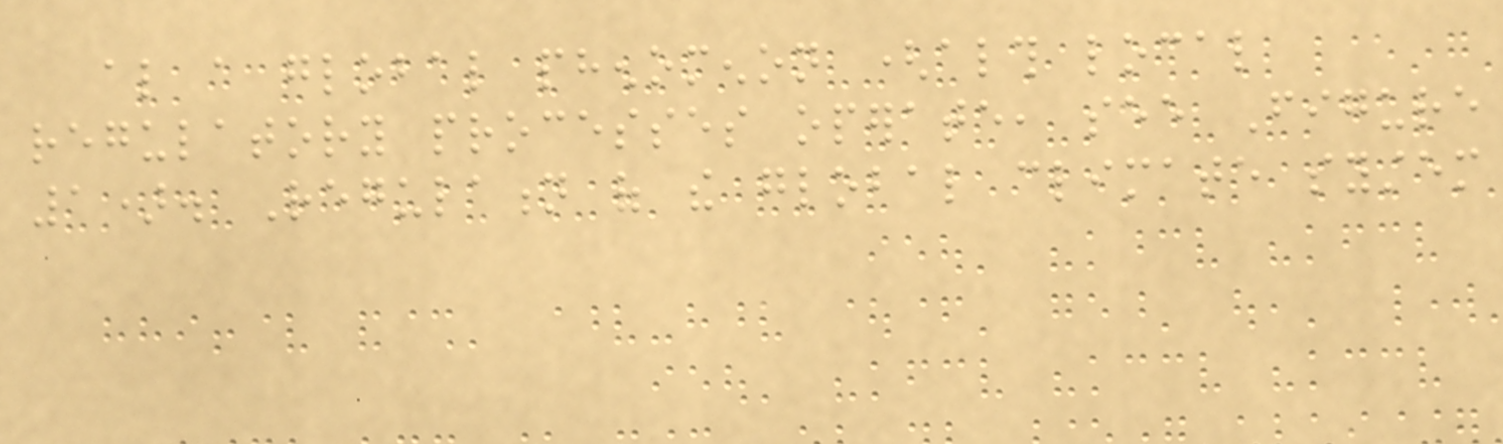also a global phenomenon (although local
regulatory processes operate, see Figure
1). Regulation of the global climate system
